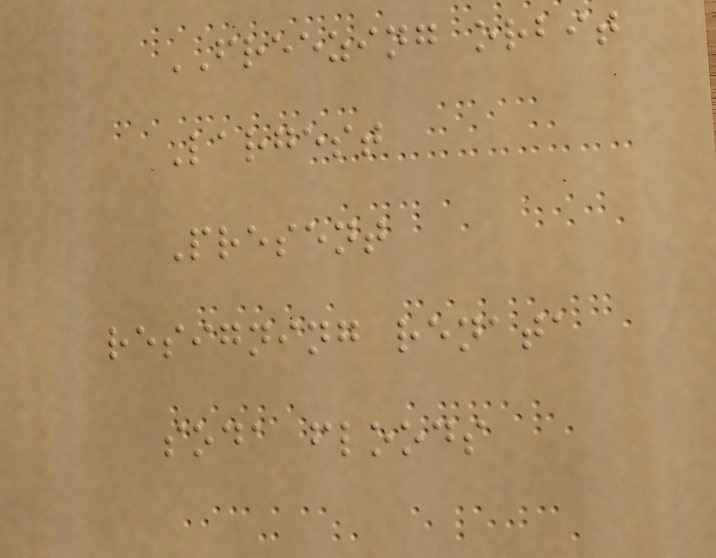FREEZING orbit
Largest
Present
resigning renata
soda floods
